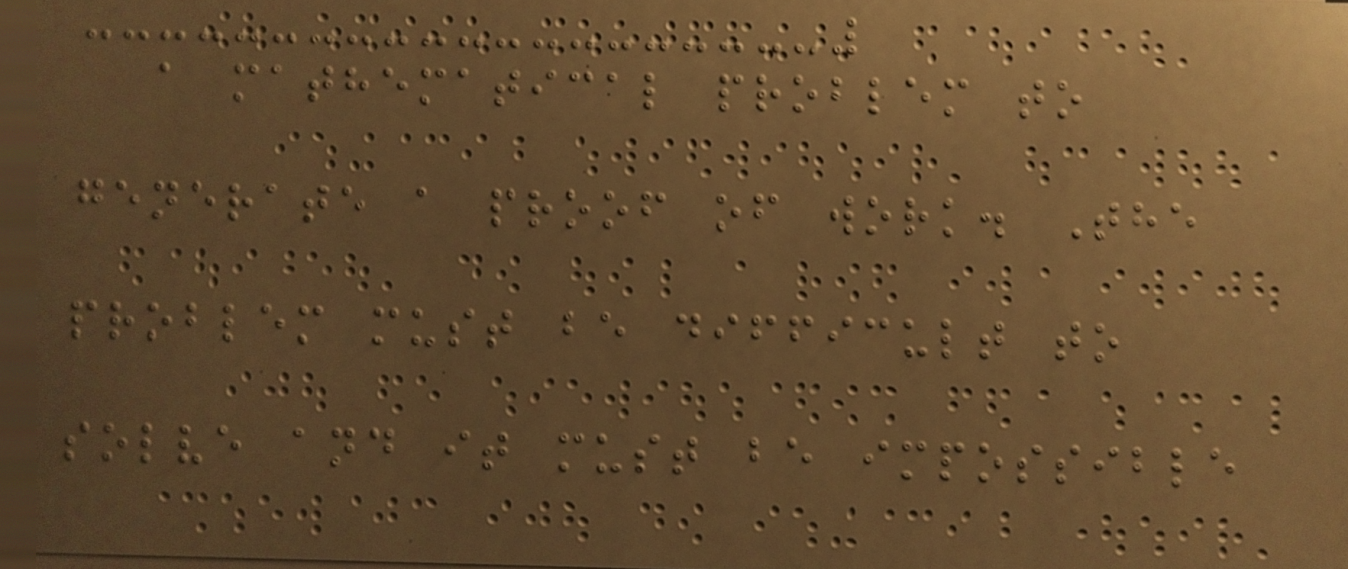a mathematical problem to
generate a proof of work. The
problem must be difficult to
solve and it must be impossible
